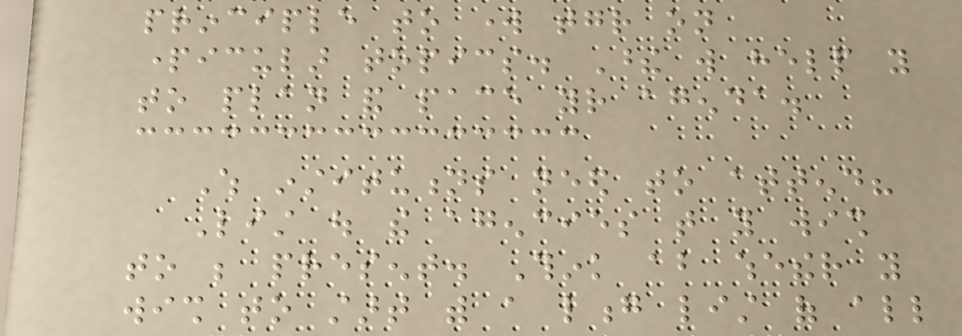principle to work together on
particular topics. These will help you
to plan and pace your agenda.
Which institutions need to attend?
List out the agencies that you wish
to be present. Think about whether you
wish to start with a long list of all
